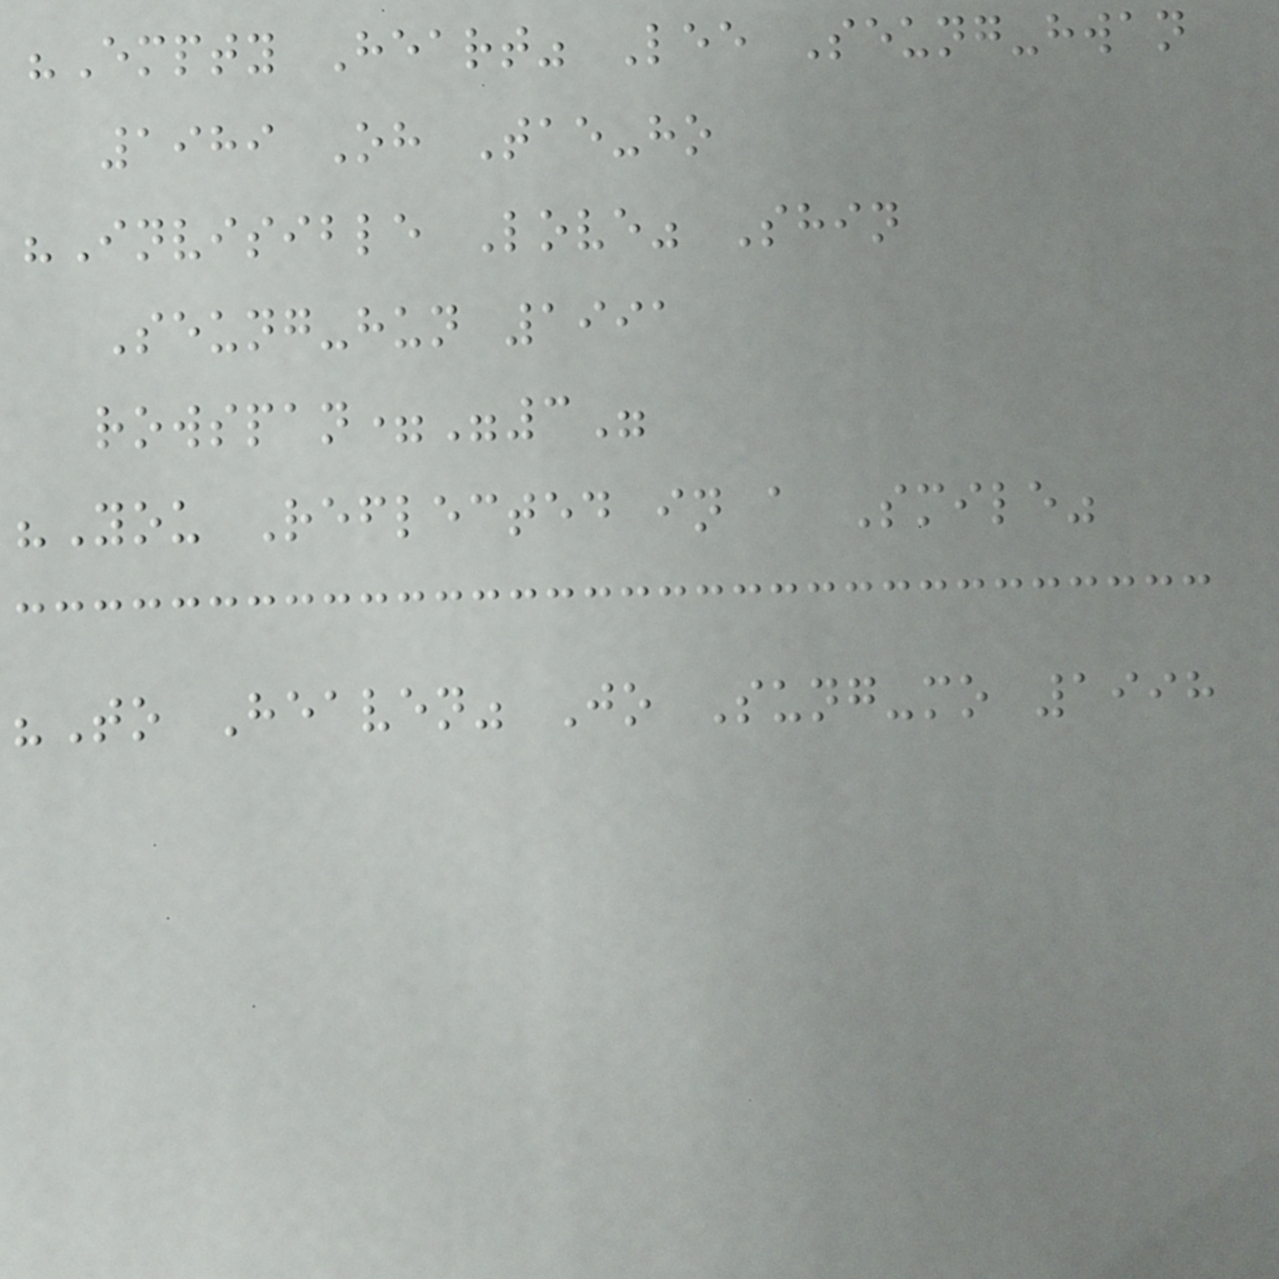"Empty Heart" Lee Seung-hwan
1989 Oh Tae-ho
"Invisible Love" Shin
Seung-hun 1991
rowspan="3"
"You Reflected in a Smile"
"To Heaven" Jo Sung-mo 1998
